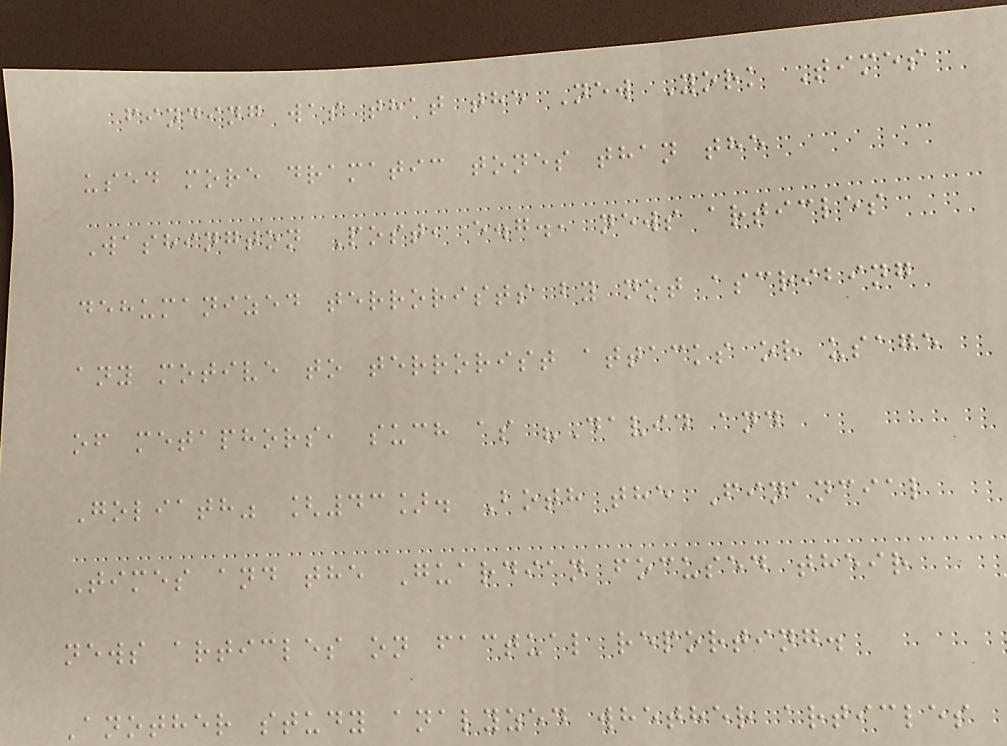finding was that the New York Times
used more dramatic tones than the
Washington Post, e.g., news articles
dehumanized terrorists by not ascribing
any motive to terrorist attacks or usage
of metaphors, such as "David and
Goliath" [43]. Both the Financial
Times and the Guardian focused their
news articles on factual reporting.
Another study analyzed whether articles
